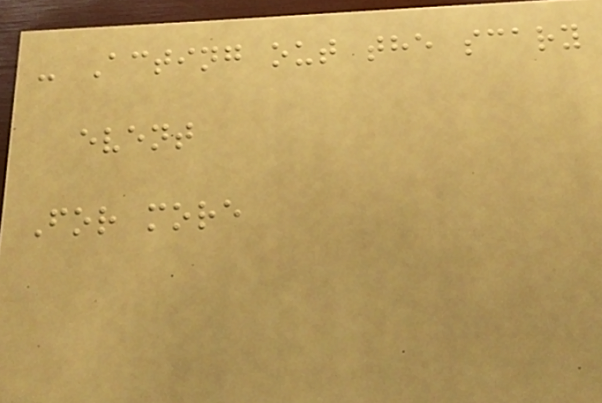- Acting out the scary
event
For more
